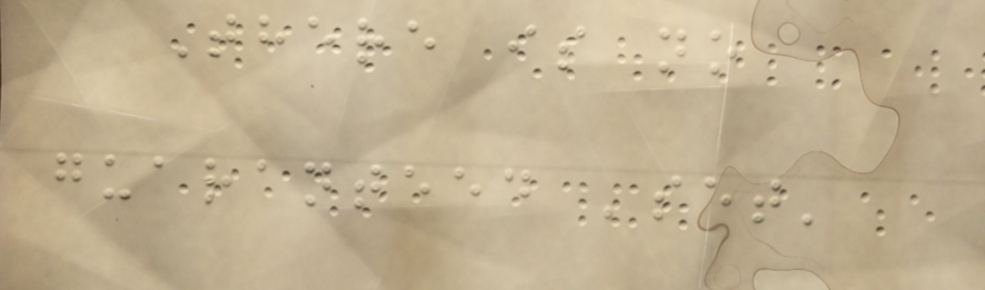There is no
guaranteed 'set'
